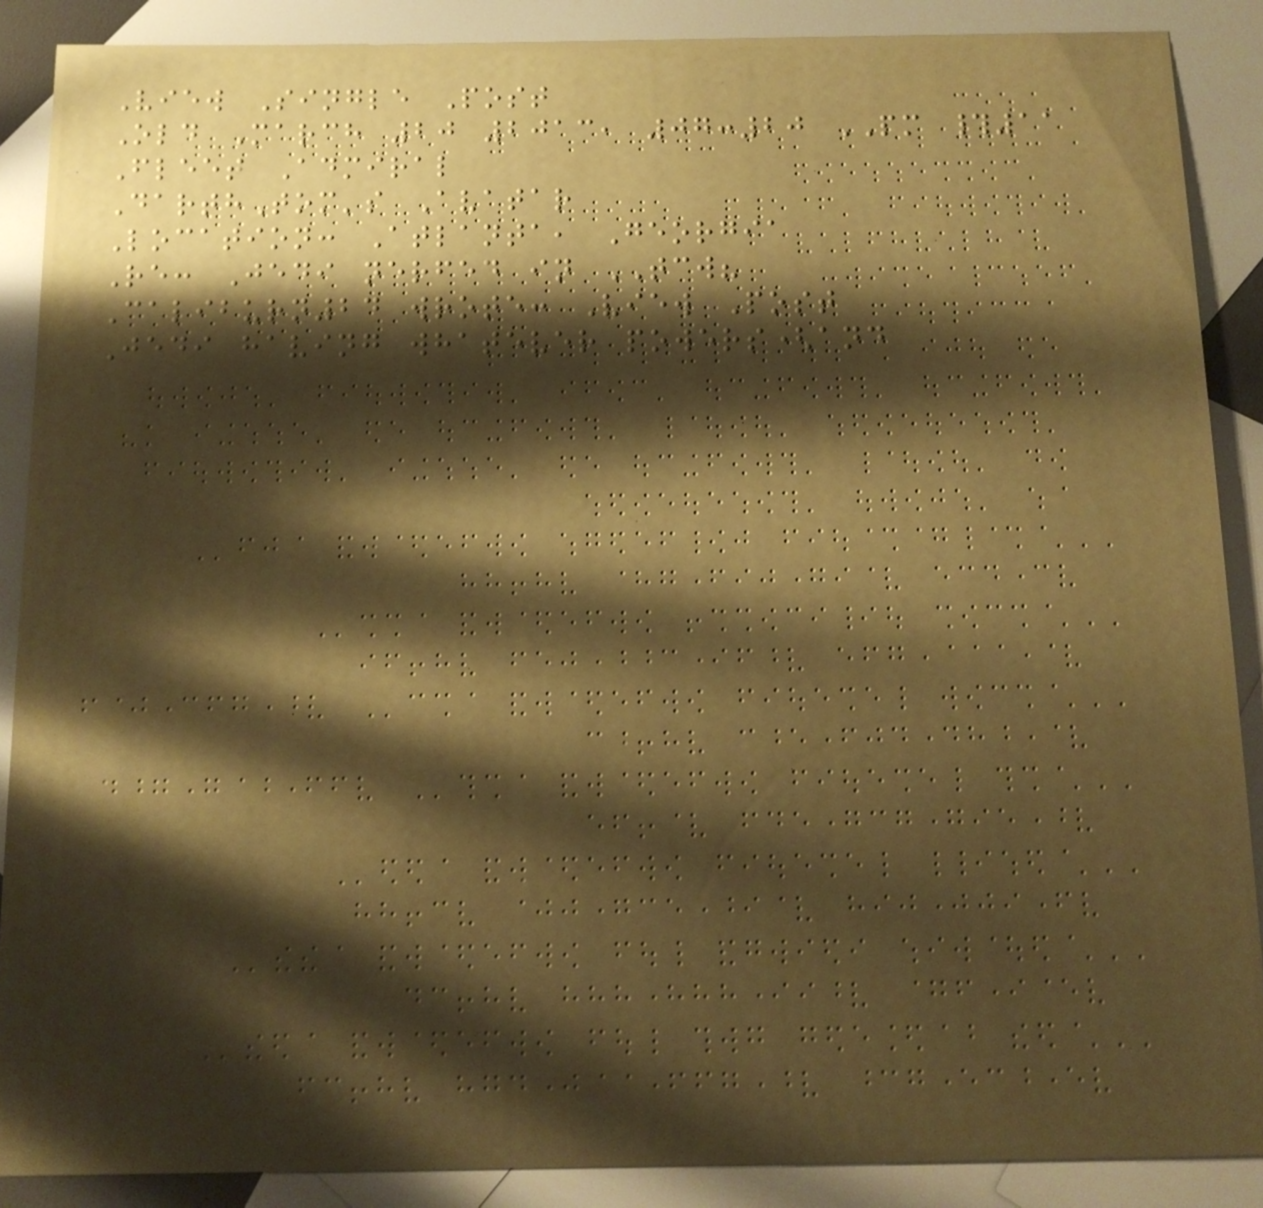View Single Post
Old March 20 2013, 07:20 PM #11
Fleet Admiral
DarthTom's Avatar
Location: Atlanta, Georgia
Re: Jedi nerfed in TCW?
Caliburn24 wrote: View Post
Jedi having whatever powers(and
